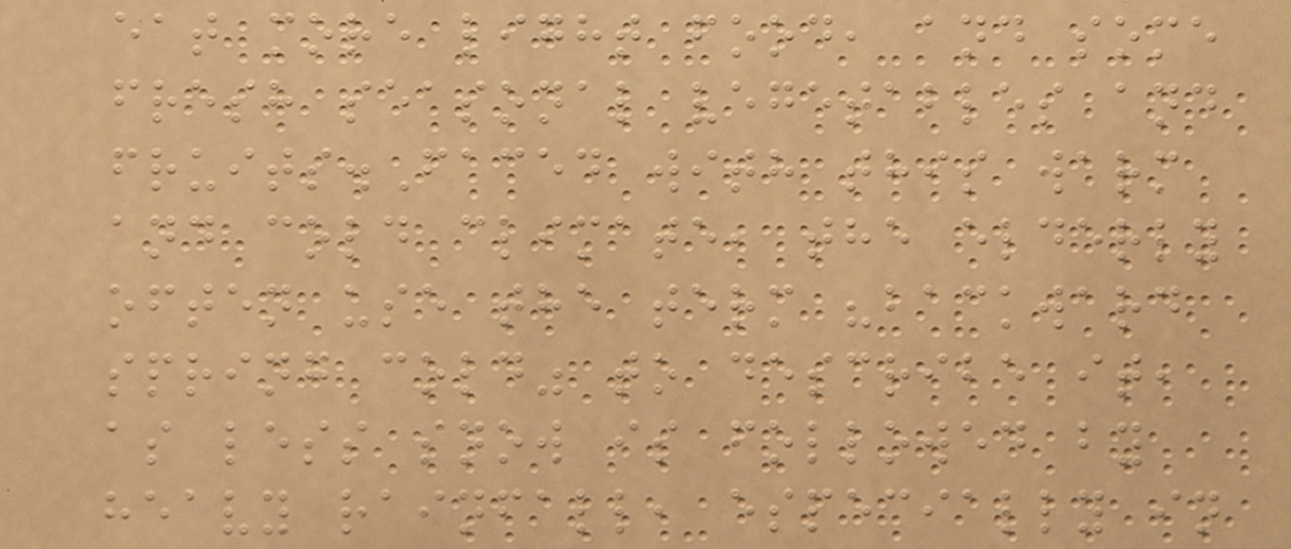eat more light food, and some
fresh seasonal vegetables and
fruits.Faced with this warm
and cold climate, the elderly
often use the term "backward
spring cold" to describe it,
as less snow is followed by
heavy rainfall, especially in
